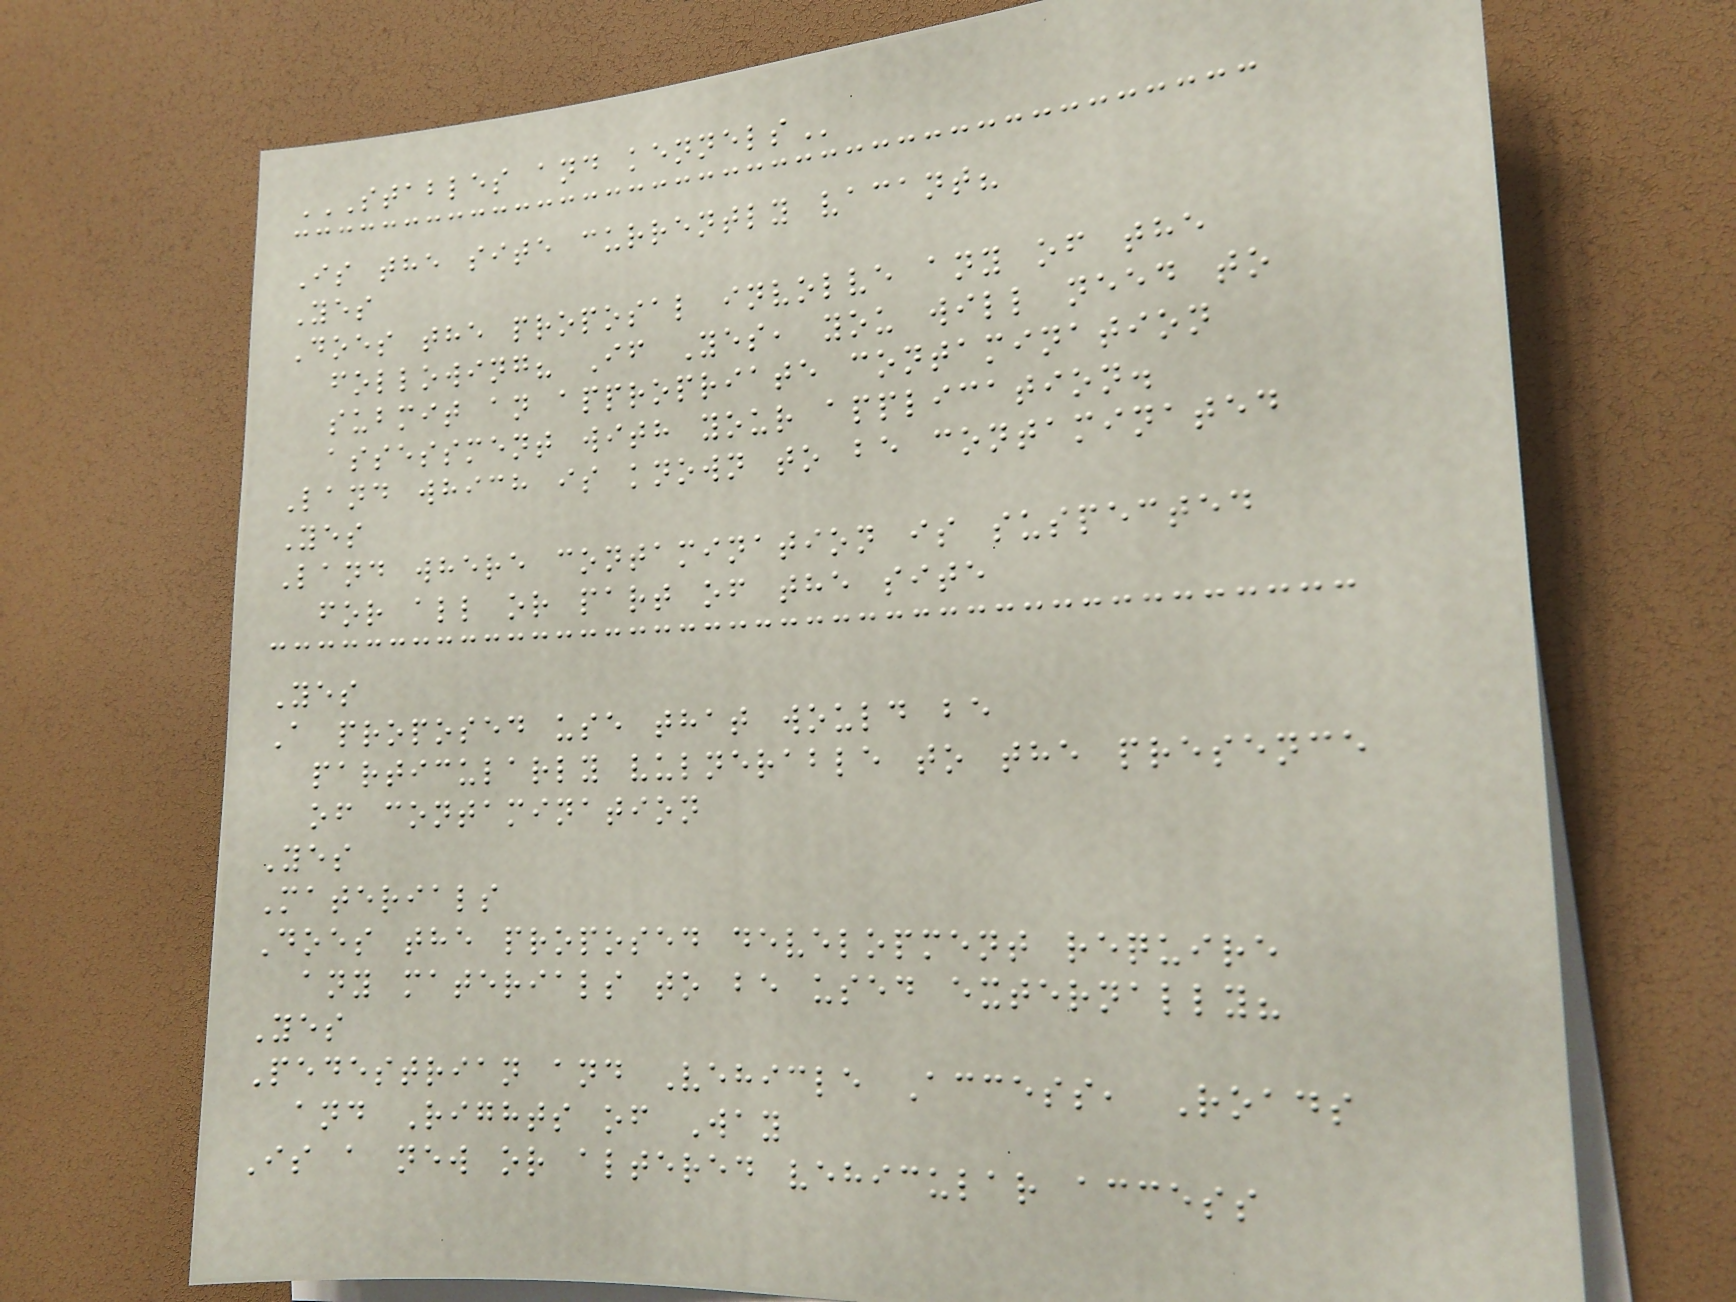STABLES AND KENNELS
Is the site currently vacant?
Yes
Does the proposal involve any of the
following? If Yes, you will need to
submit an appropriate contamination
assessment with your application.
Land which is known to be contaminated
Yes
Land where contamination is suspected
for all or part of the site
Yes
A proposed use that would be
particularly vulnerable to the presence
of contamination
Yes
Materials
Does the proposed development require
any materials to be used externally?
Yes
Pedestrian and Vehicle Access, Roads
and Rights of Way
Is a new or altered vehicular access
